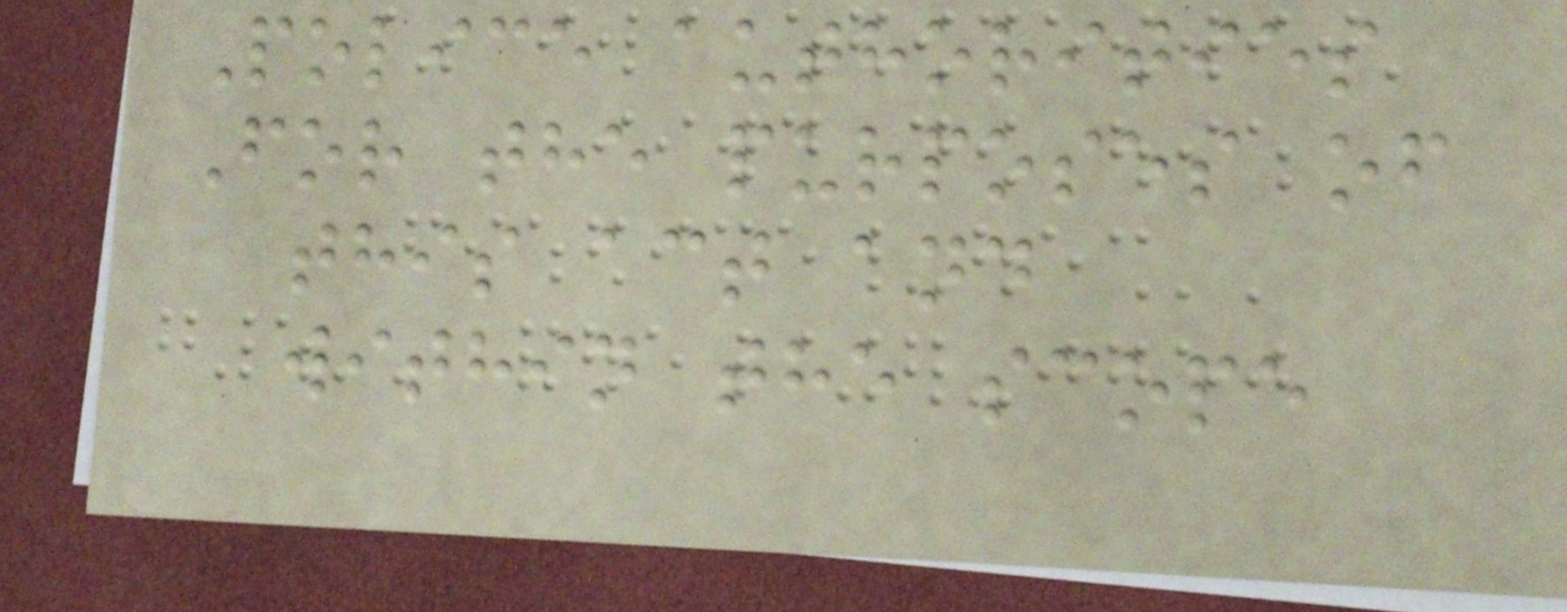Police authorities
For the purposes of
this act and
within the scope
